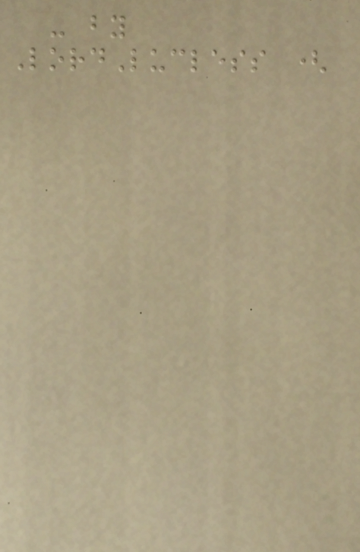- by
LordLucless (
